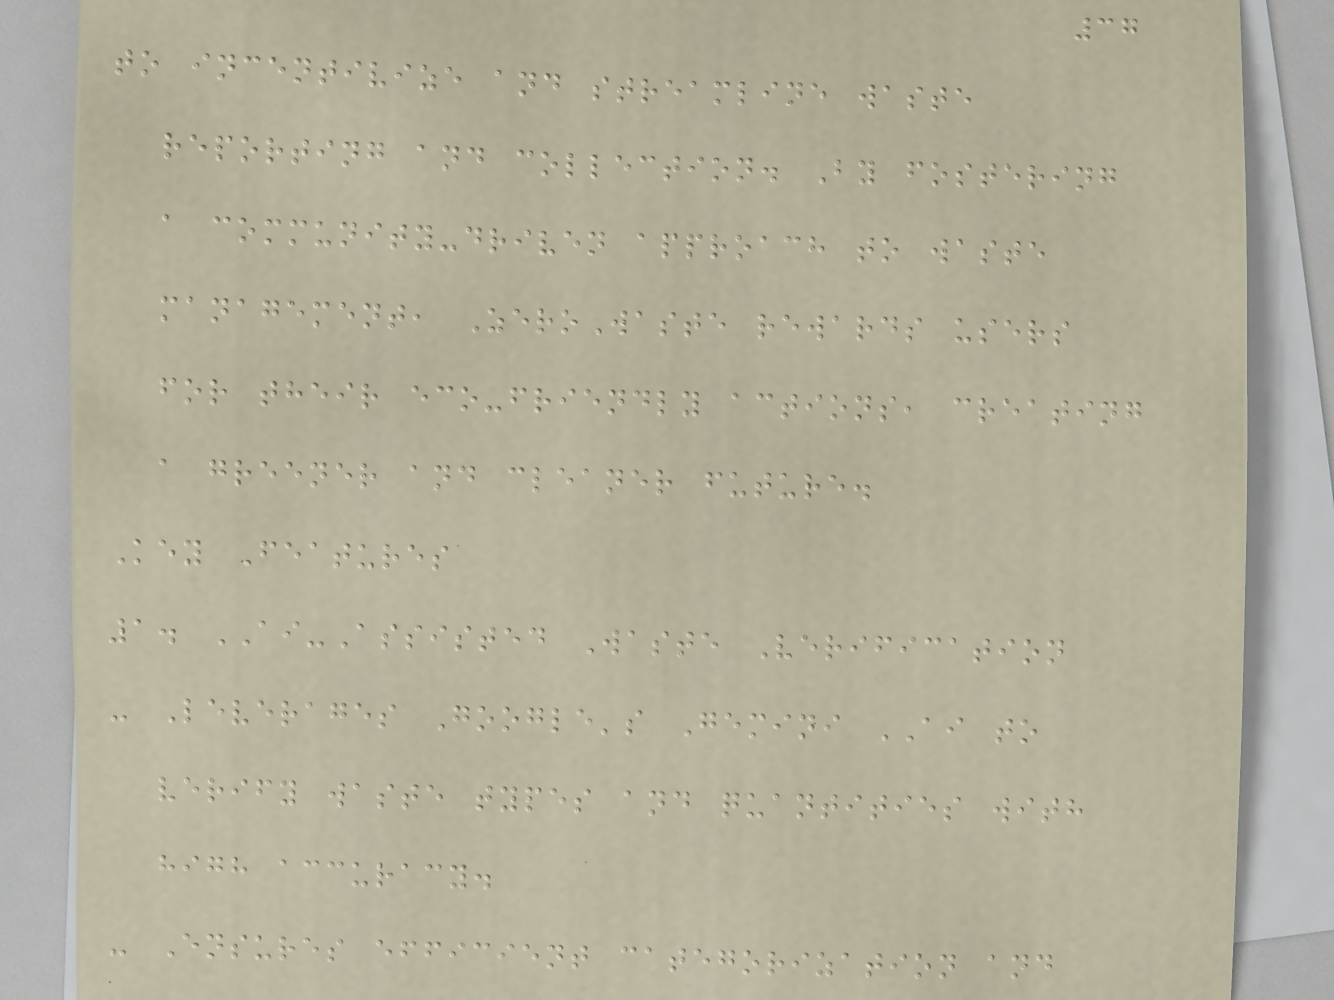37
to incentivize and streamline waste
reporting and collection. By fostering
a community-driven approach to waste
management, ZeroWaste rewards users
for their eco-friendly actions, creating
a greener and cleaner future.
Key Features
1. AI-Assisted Waste Verification
- Leverages Google's Gemini AI to
verify waste types and quantities with
high accuracy.
- Ensures efficient categorization and
